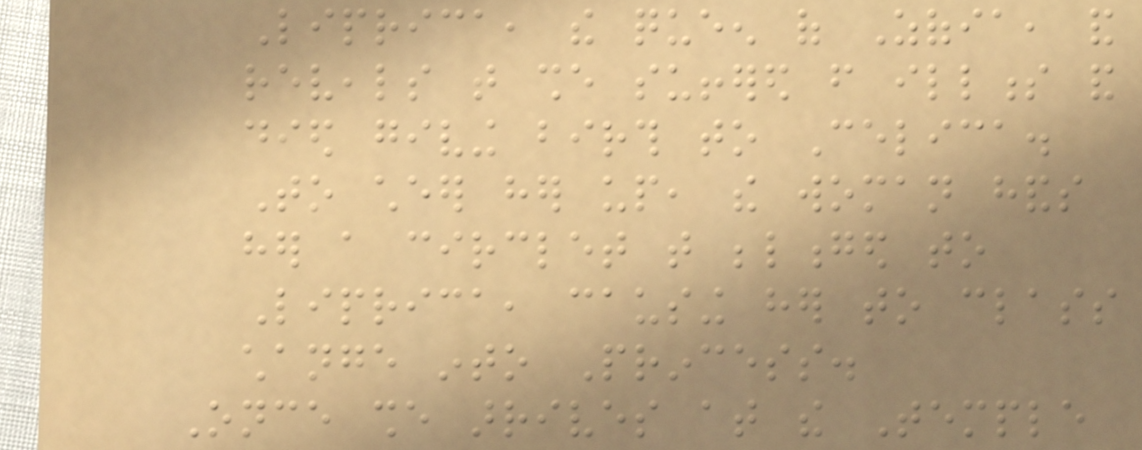Liprica, the queen of Zofia, and
reveals that she suffered from illness and
died giving birth to Celica.
To cheer her up, the woman hands
her a circlet that belonged to
Liprica, causing her to class
change into Princess.
Once she arrives at the Temple
